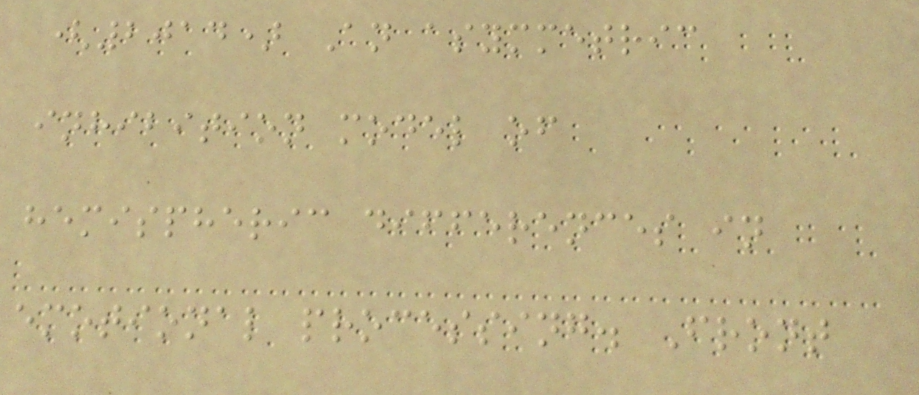(2014) An asymmetric
inhibition model of
hemispheric differences in
emotional processing. Front
